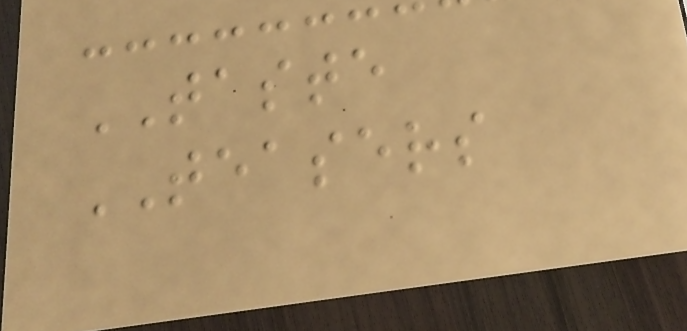TASTE
TEASERS
